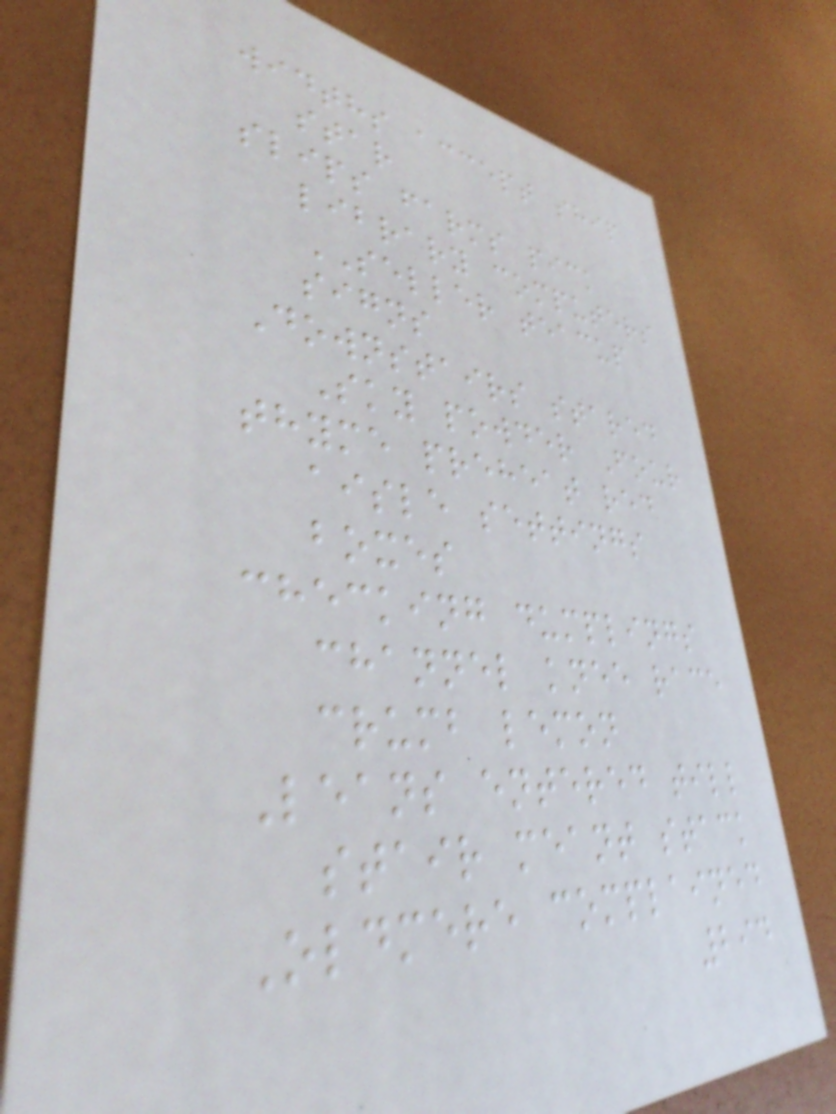widths accept ship
star
slips farms pick
library computers
SELLER teacup
signs
Downstairs stared
Sky powder Four
thyme preheat red
aisle settings
boxes
checking dumplings
channel knee race
crumb lemon
Leans entered till
stair meant stack
Oldmere complained
294
